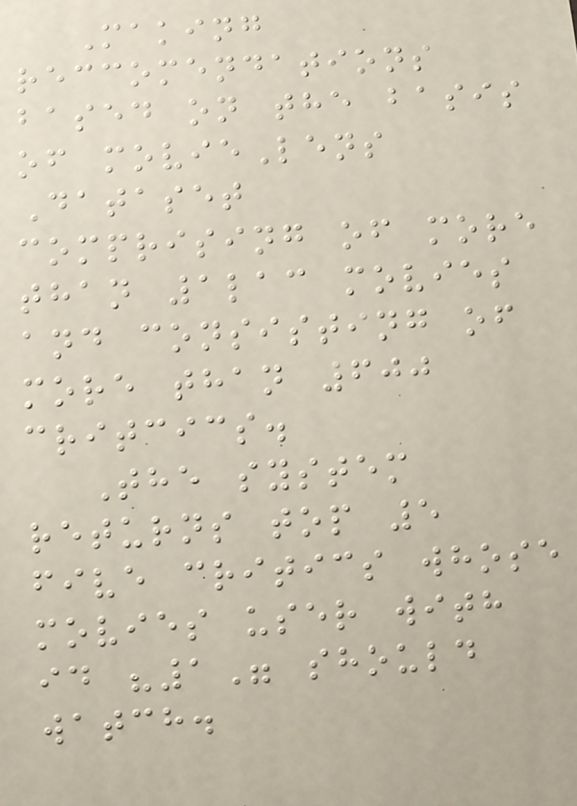Making
reccomendations
based on the basis
of movieLens
Dataset
comprising of more
than 1lac movies
and consisting of
more than 600
critcics.
The system
returns top 5
five critics whose
movies user with
id "1" should
watch.
